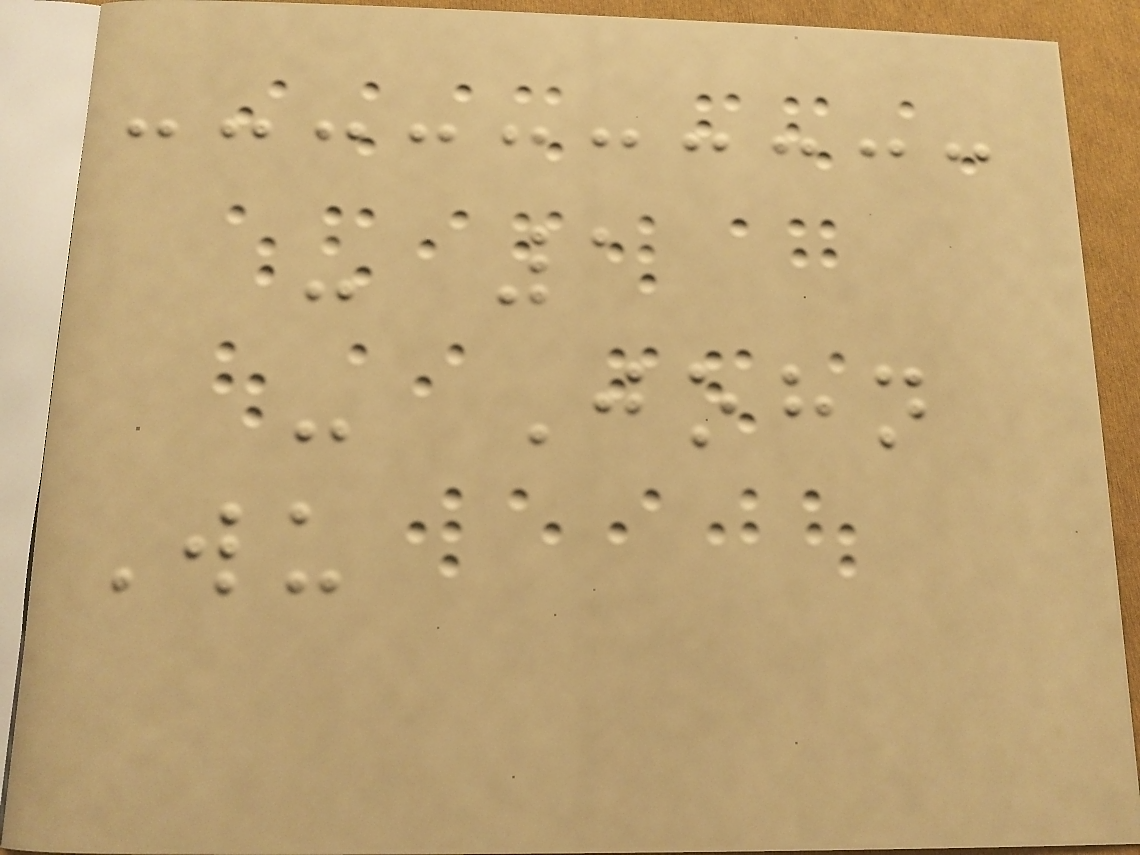- 1
- John
Wu
